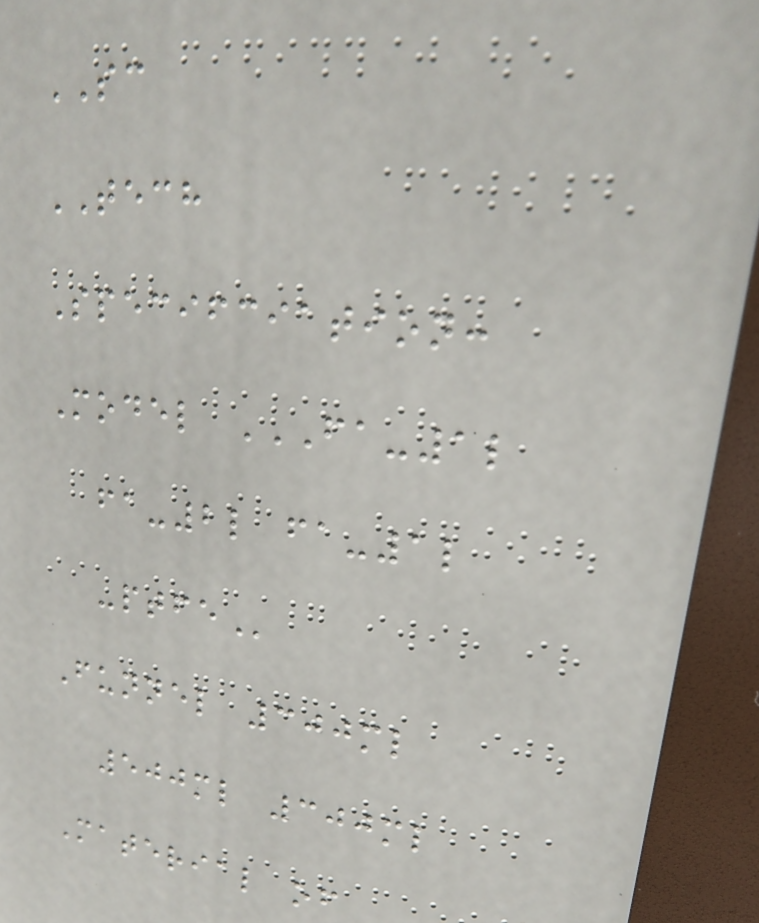SC
TECH
Specifciation:
Model FA-1L
FA-2L FA-1L
-PTFE
Funnel 300ml
500ml 300ml
Material of
